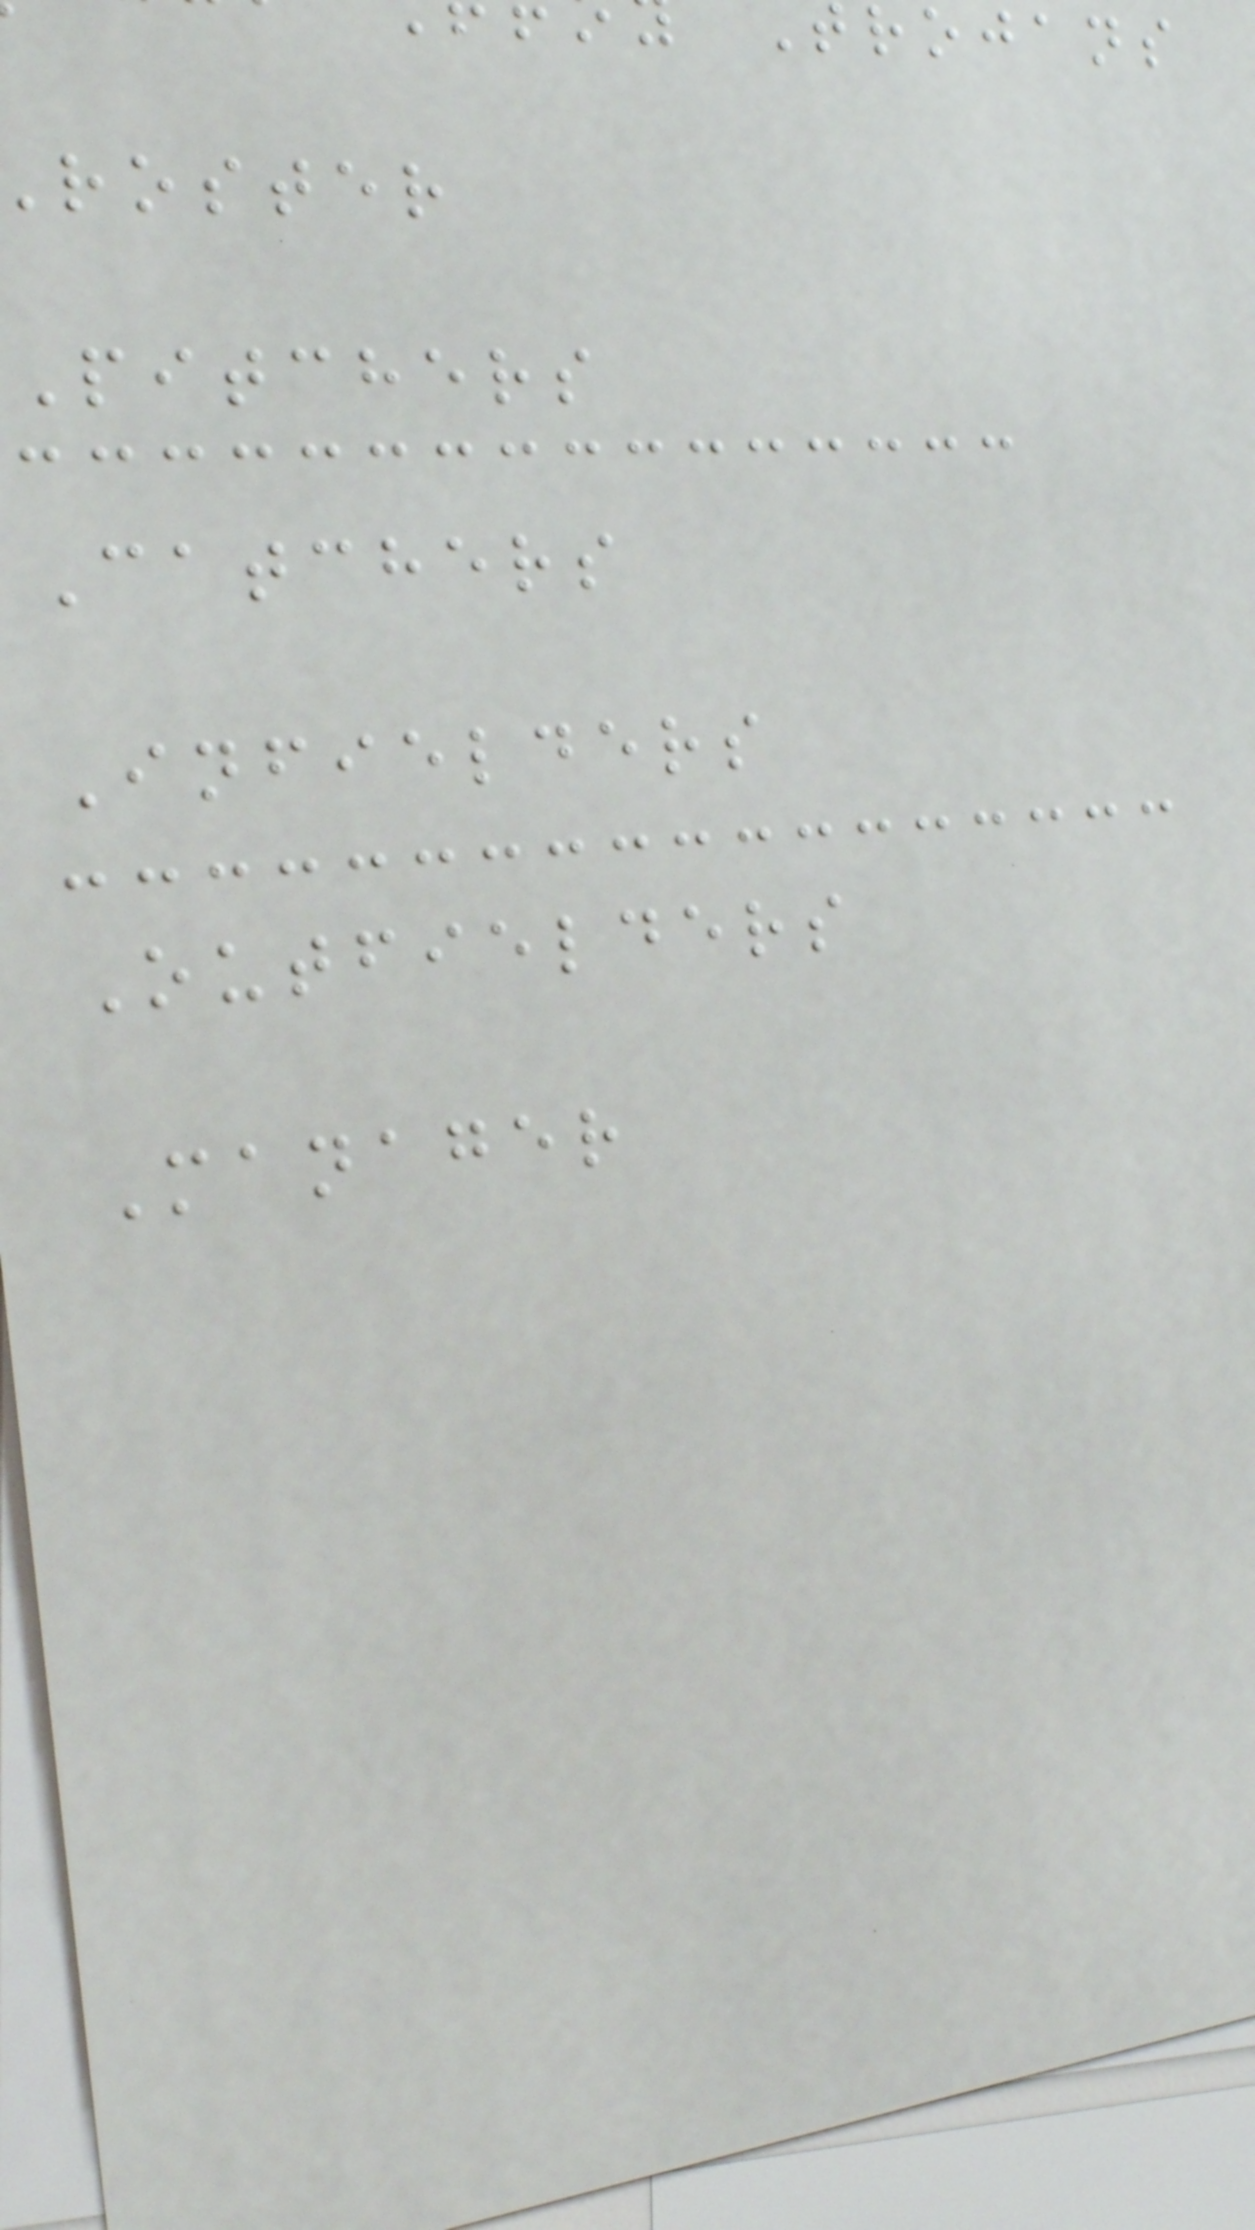rojans
roster
Pitchers
Catchers
Infielders
Outfielders
Manager
